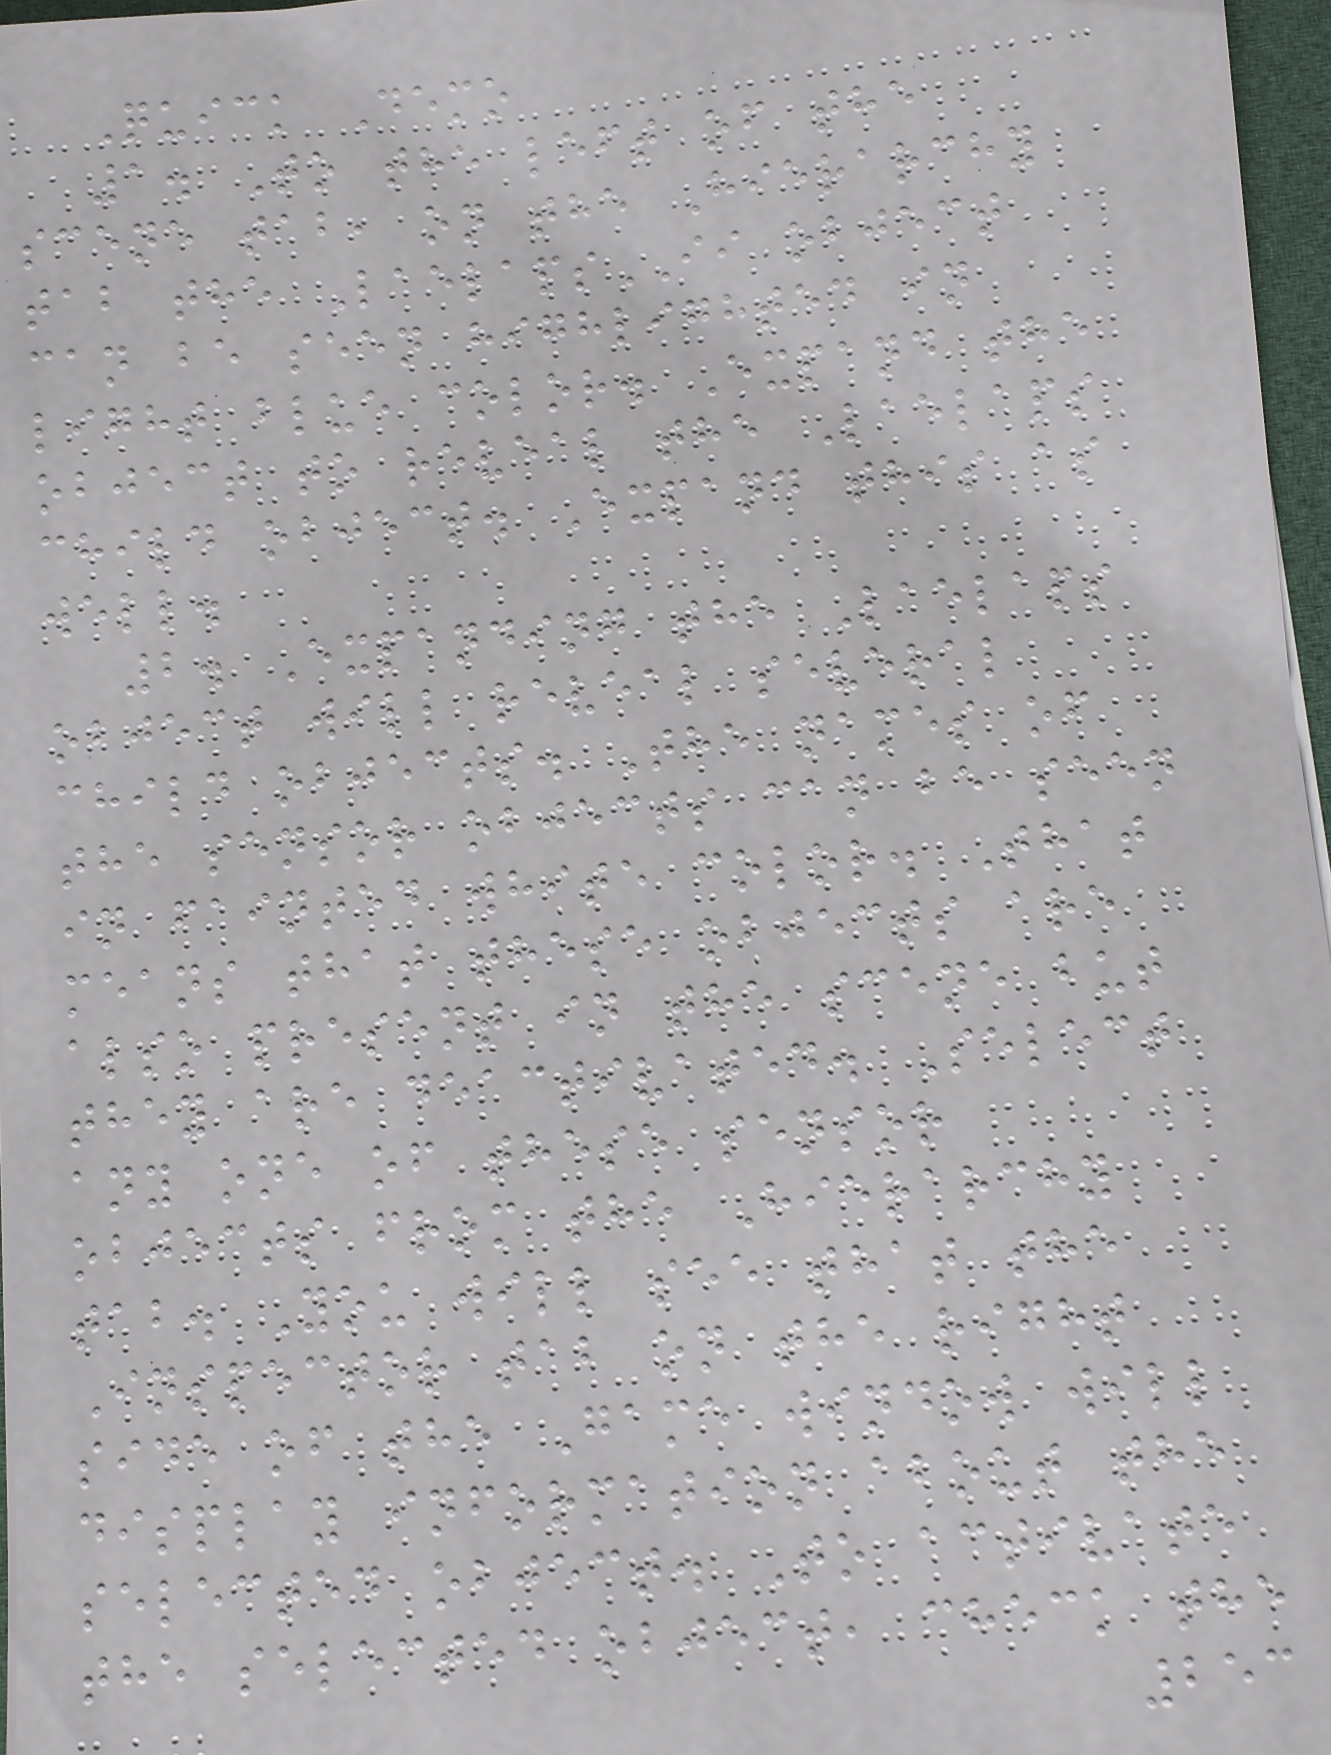Quick Demo
1. To the left of the
scene tab, on the Hierarchy
tab the LaelapsII object
can be seen highlighted in
light blue color. Expand the
object to reveal the Laelaps
child object. Expand this as
well.
2. Expanding the Laelaps
object will reveal several
child objects. The names of
the sensor objects can be seen
in fainted white color. That
means that these objects are
also present in the scene but
they are deactivated. Select
any one of these sensor
objects from the Hierarchy
tab. You will see that the
Inspector tab on the right
side of the Game window will
display information about the
selected object. To activate
the selected object, check the
253
